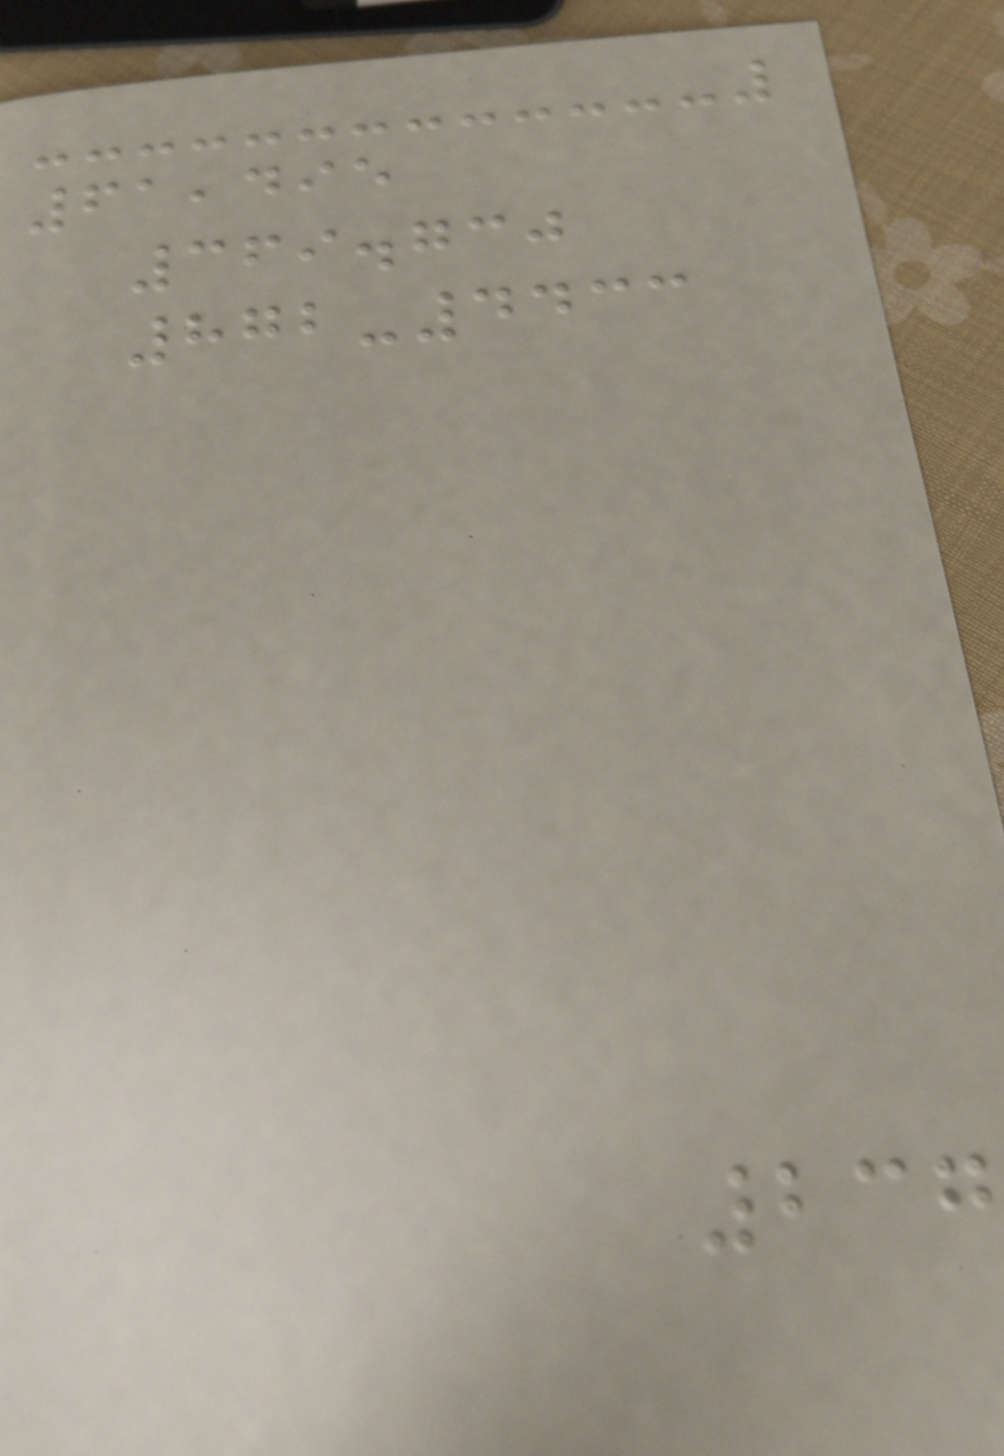61,495
369.730
872-4433
237
